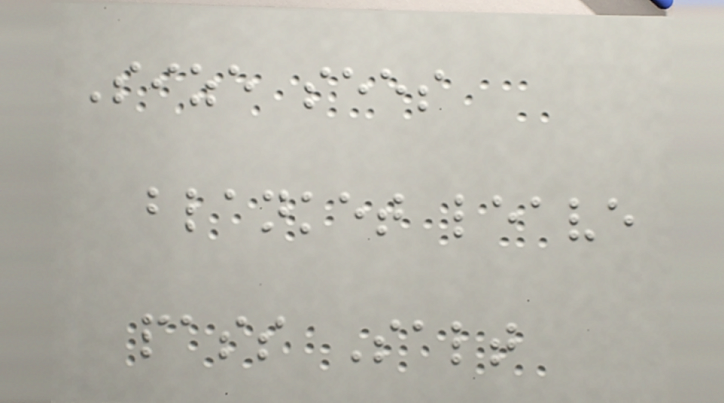Size sees
blanket leave
pass Salt
